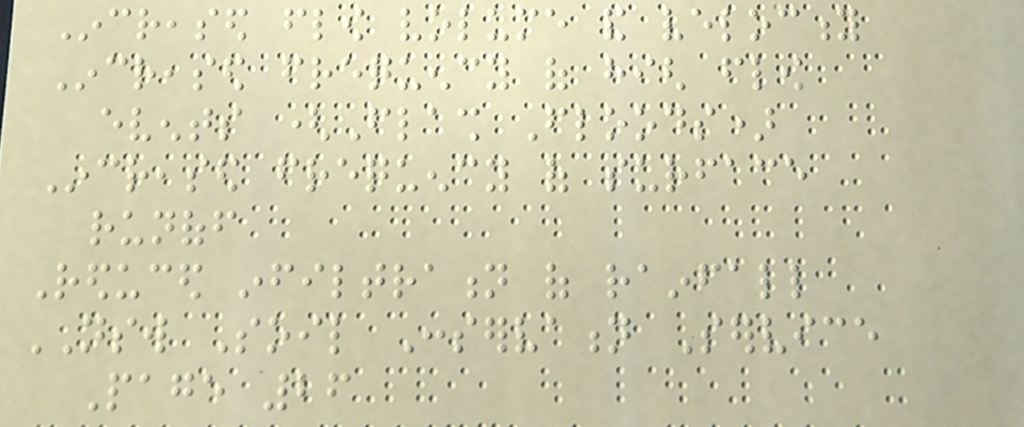Increased flow volume and velocity
Increased frequency of high flow
events (Flash Floods)
Increased frequency of surface
runoff
Reduced infiltration of rainfall
NSW Soil Conservation Service
Page 26
